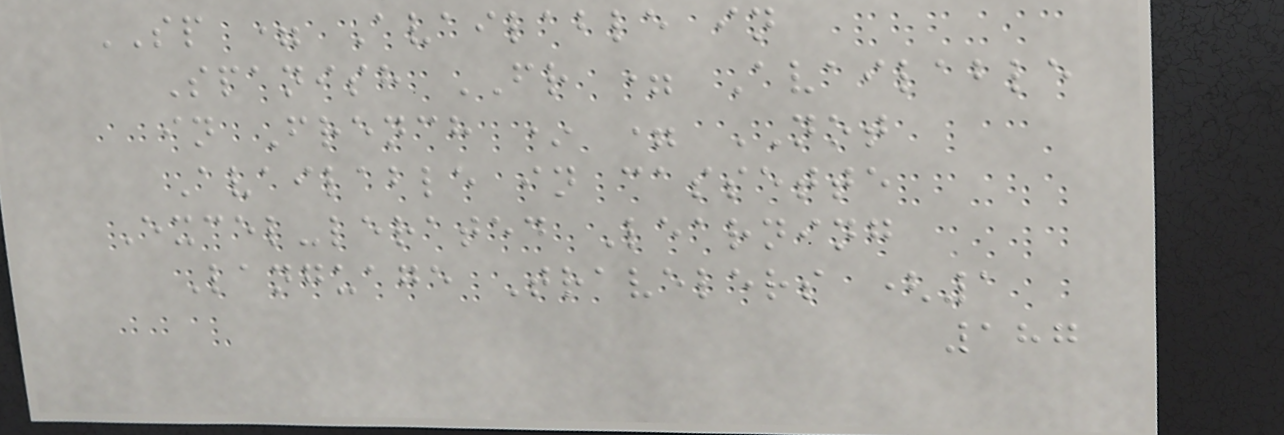SP = Available in
Spanish FR = Available
in French * = NOT
Available in cassette
Excel-lerated Learning
Language Travelers (1
187
